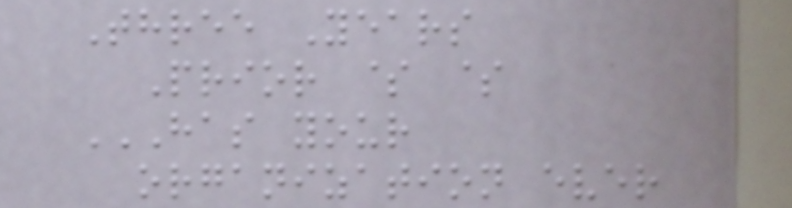Three Years
Prior $ $
HAS YOUR
ORGANIZATION EVER
